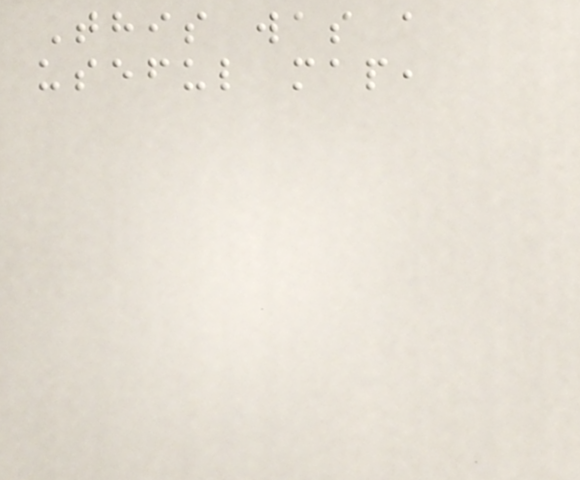This was a
useful map,
